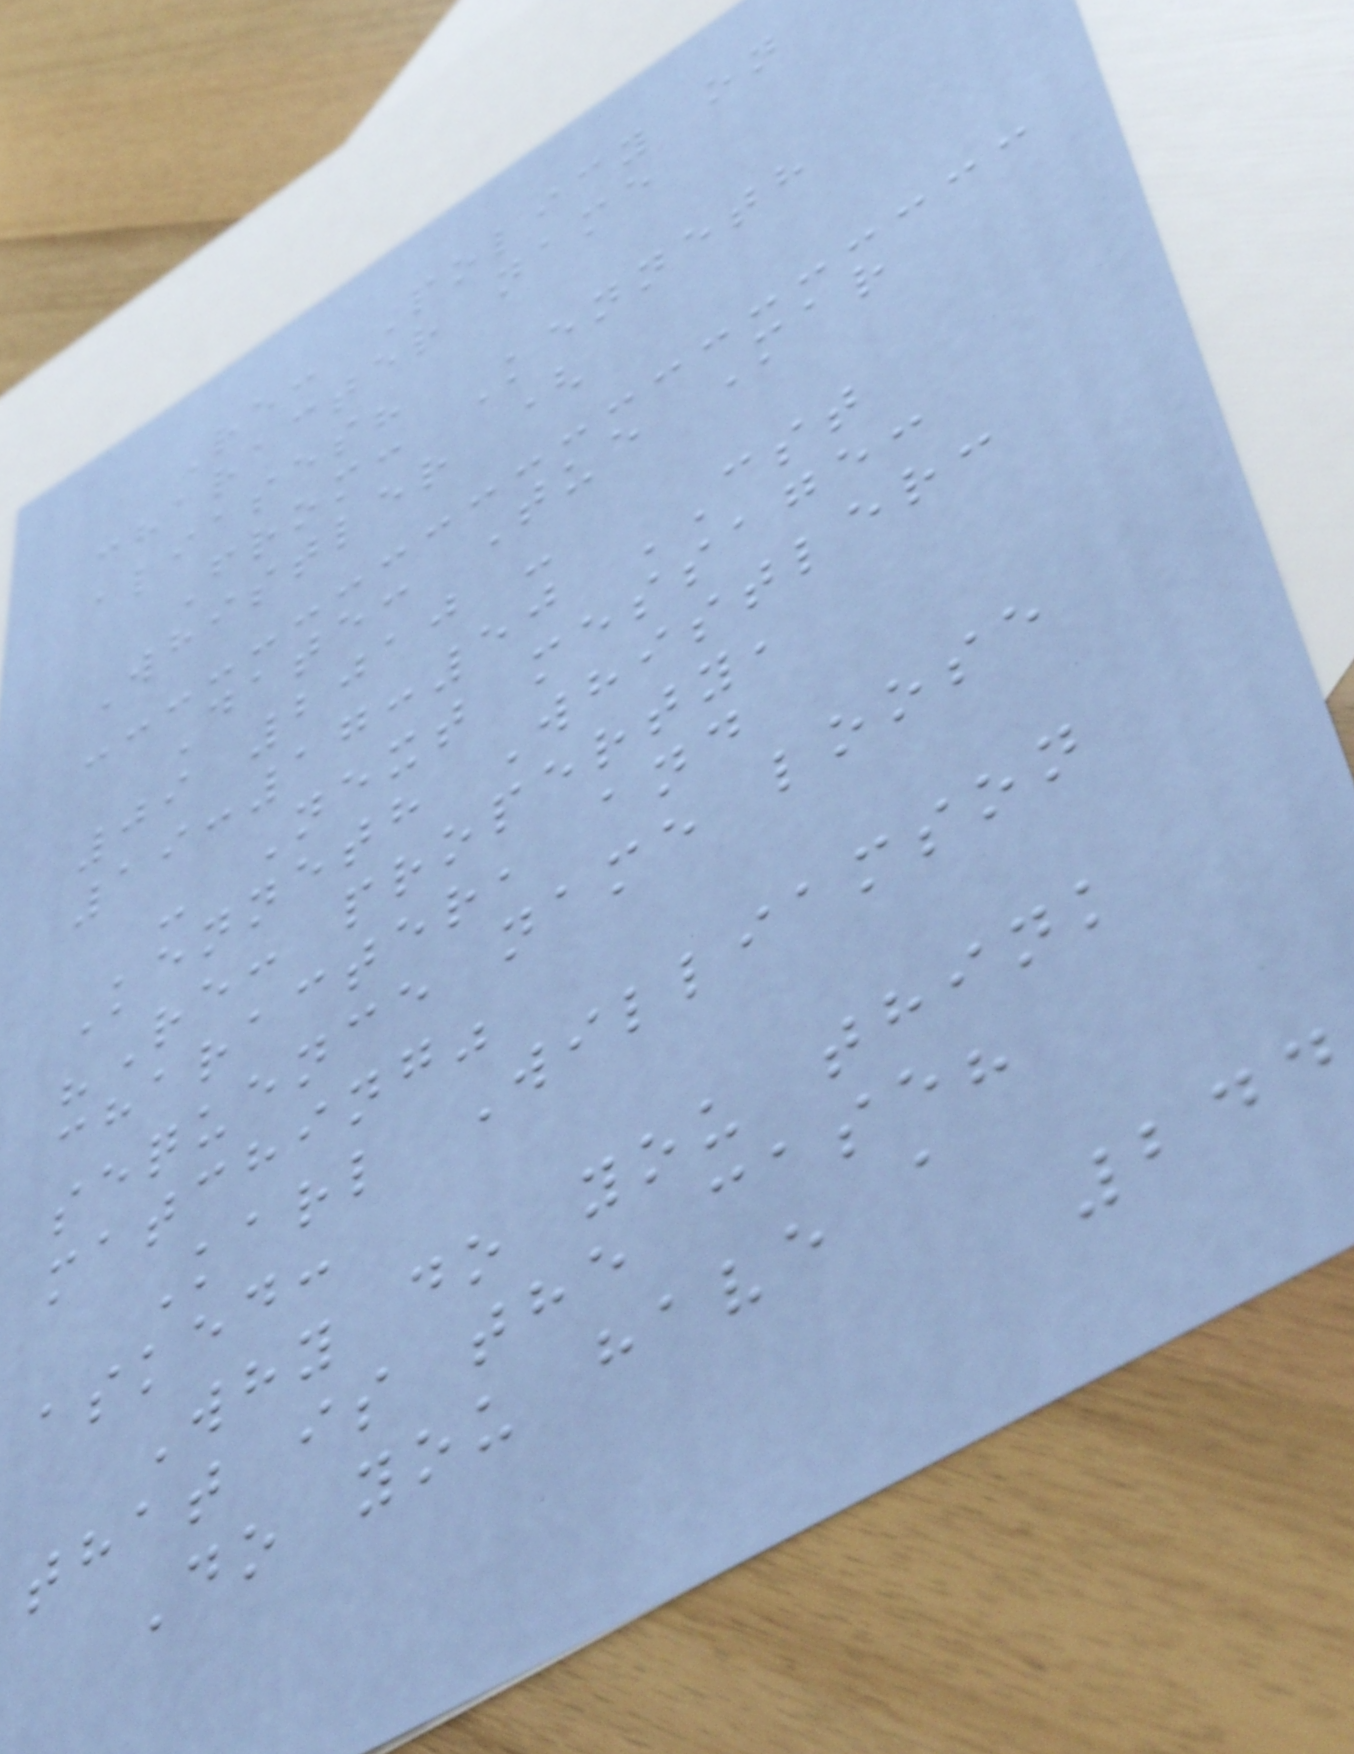Re: Policy on
character name
aliases?
From: Kenneth
Whistler (
Date: Tue Mar
09 2010 -
19:17:50 CST
- Next message:
Kenneth Whistler:
"Re: property,
character, and
sequence name loose
matching"
Karl Williamson
asked:
Why do you think
that is the case?
Do you have a
244
